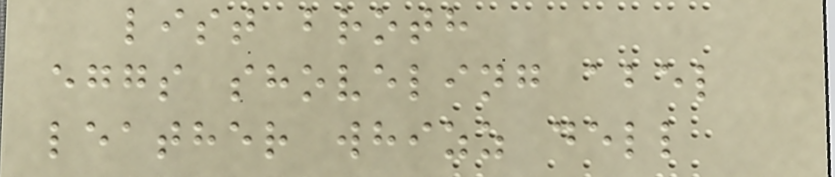list broth
eggs shoveling abel
leather whizz dell
